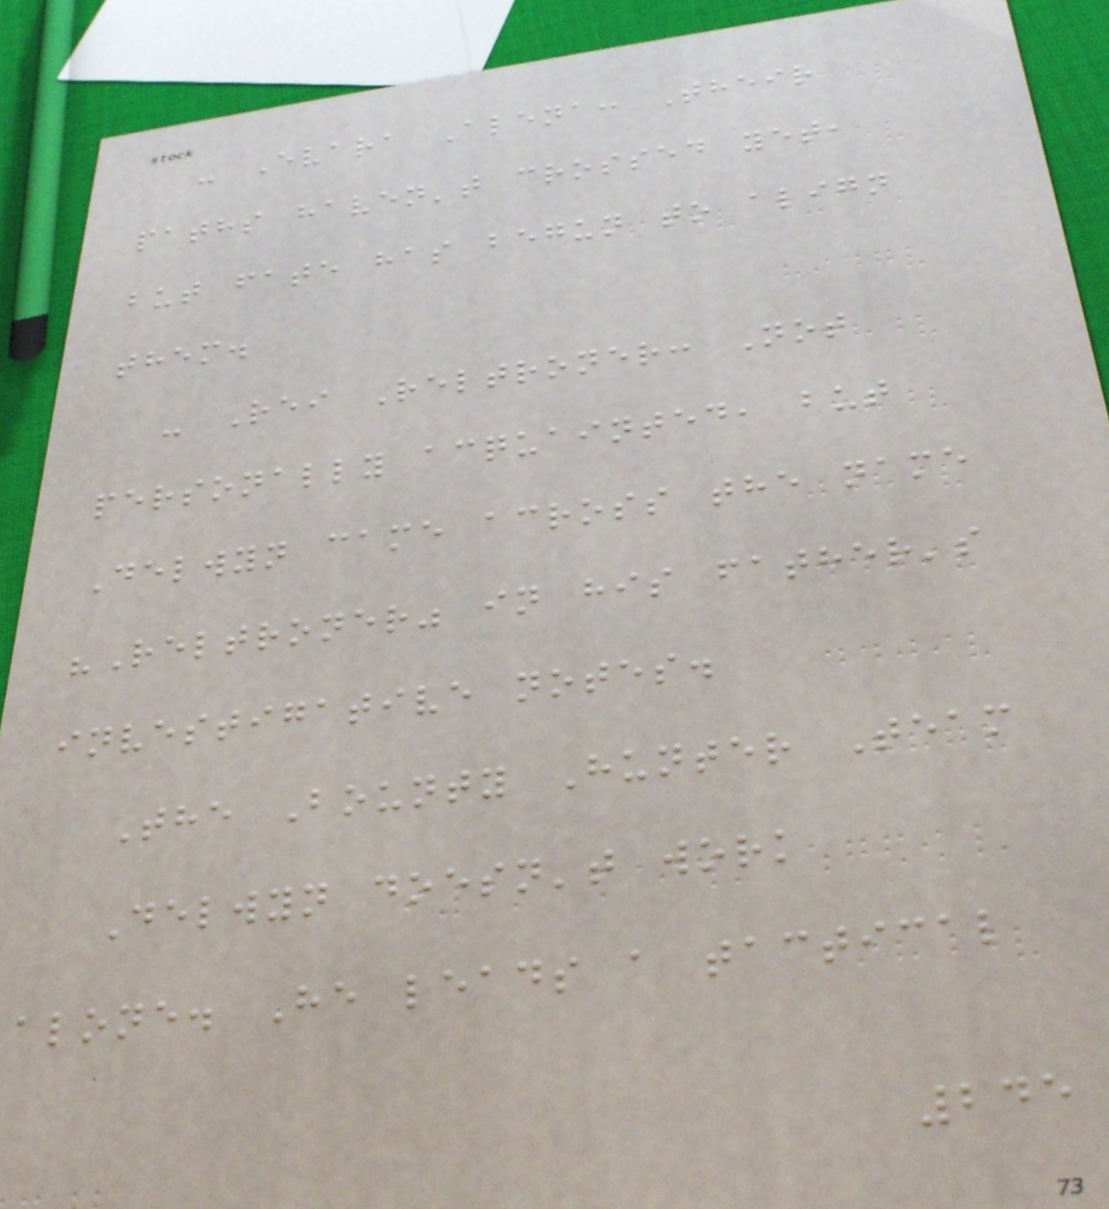- Evara Alena: Their
paths haven't crossed yet,
but fate has begun to align
them.
- Rei Reltroner: Not
personally acquainted, but
Delwyn came across the name
"Reltroner" in his father's
investigative notes.
The Bounty Hunter Team
Delwyn doesn't work
alone. He leads a tactical
245
